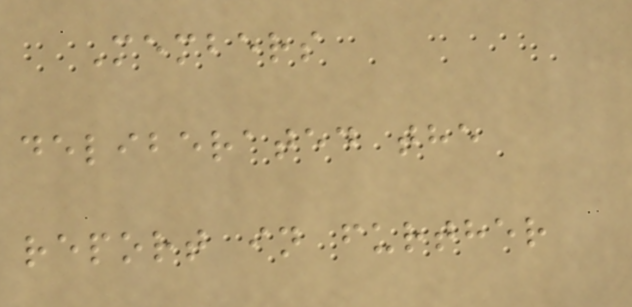Members
deliberated the
report in further
